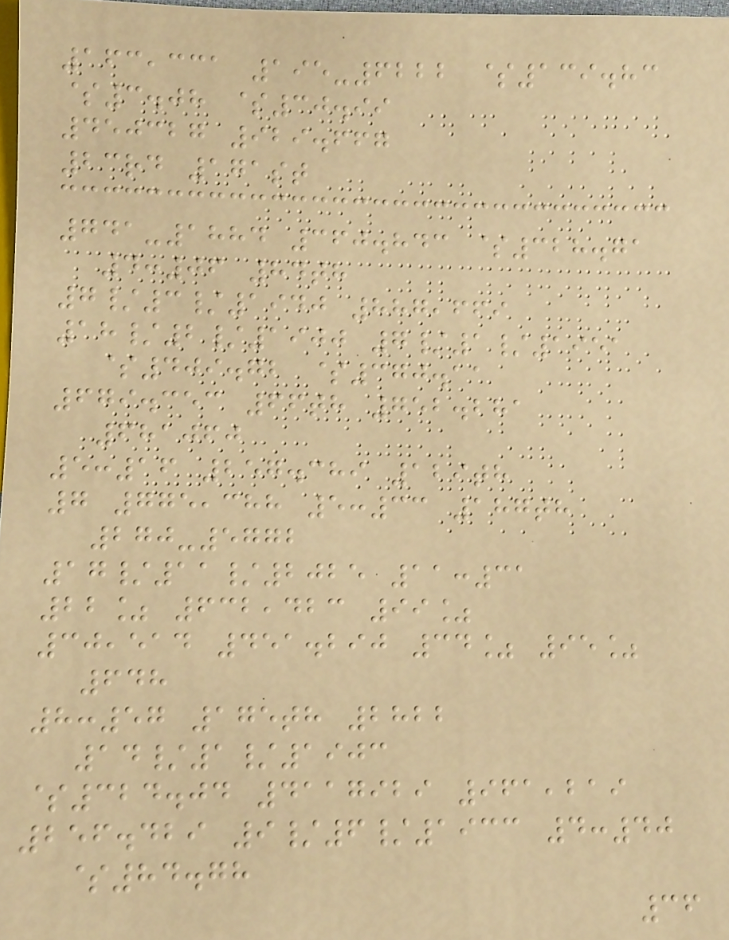163,331 195-6222 $139.83
$3.08 $30.99
450327 929.667
23rd 171st
741-1884 360.843 $328.71
4:06 84th
7/3/1940 887,669
18/2/1900 7/1/1951
$409.72 $370.11
679.353 66th 752.281
681060
5:16 257.389 129th
7 775,388 5:33 187th
270-5772
17/11/2025 11:31
22% 632,423 99%
30,514 451.290 34% 95%
648
8:57 175th 2822
14/1/1903
$324.04 4117929 961,219
256.429 9/6/1933 4:40
$84.78
36
